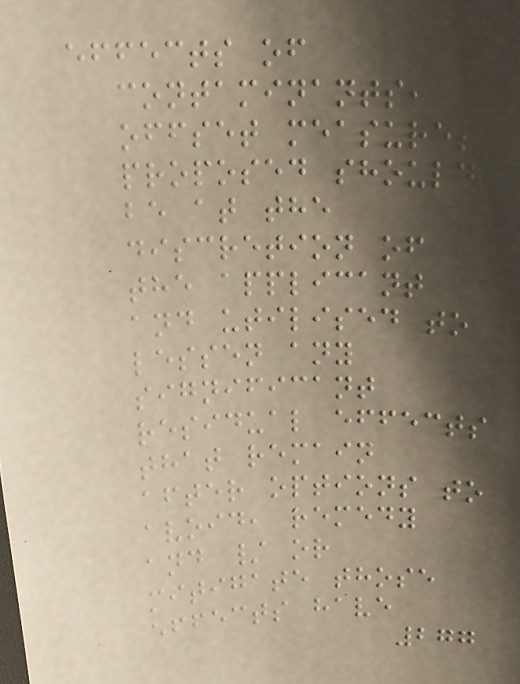effects of
contaminants,
offset measures
proposed should
be at the
discretion of
the applicant
and utilised to
lessen any
significant
residual effects
that remain
after options to
avoid, remedy
and / or
mitigate those
effects have
277
